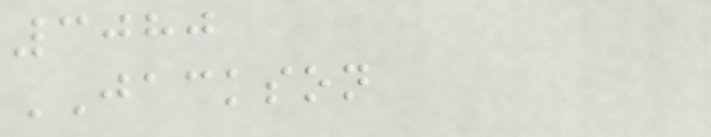3080
JACKSON
